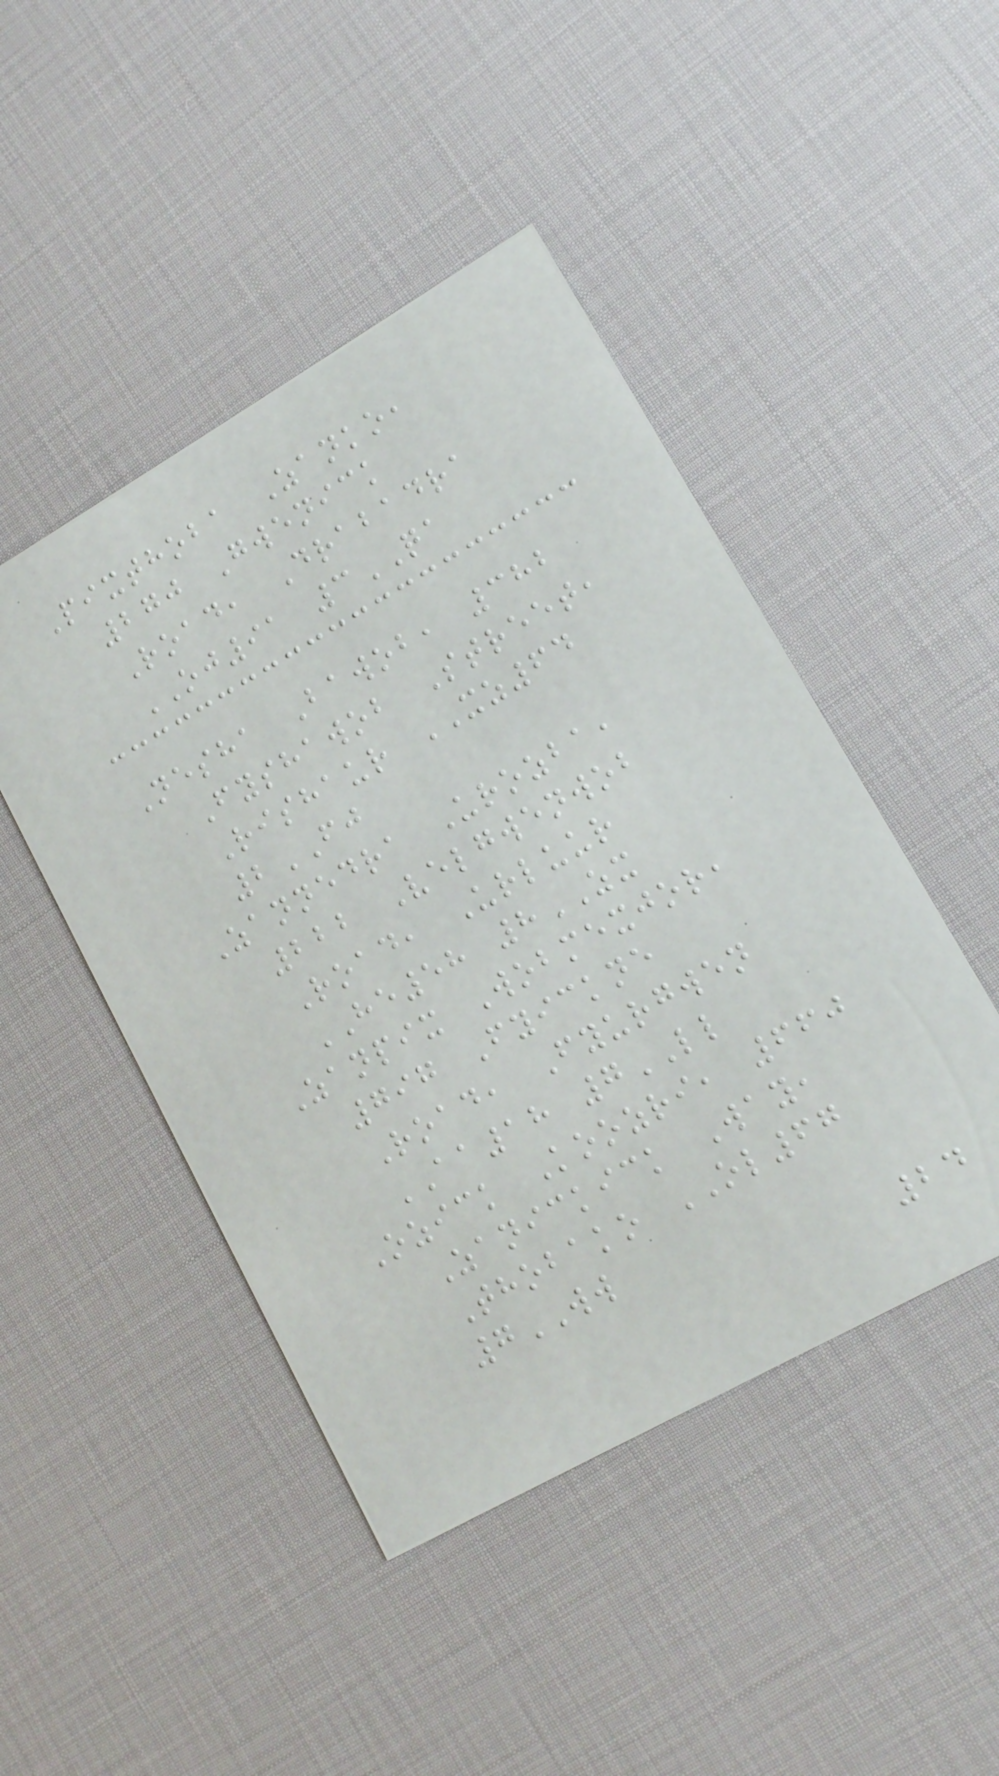Pixthoba Zanko,
270 Gwenick
Road, Drabadra
OJ91 3QA
Nesha Bawob, 382
Fyshawob Street,
Rishaur XZ64
2FJ
Zannedra Urozba,
222 Velgwenwob
Road, Urluur
HE58 8ZX
Zanpix Wobmexjor,
797 Fyickne
Road, Fyurgwen
AA18 7LL
Ozick Koozri, 660
Zanickick Way,
Thobako OL67
7WW
24
